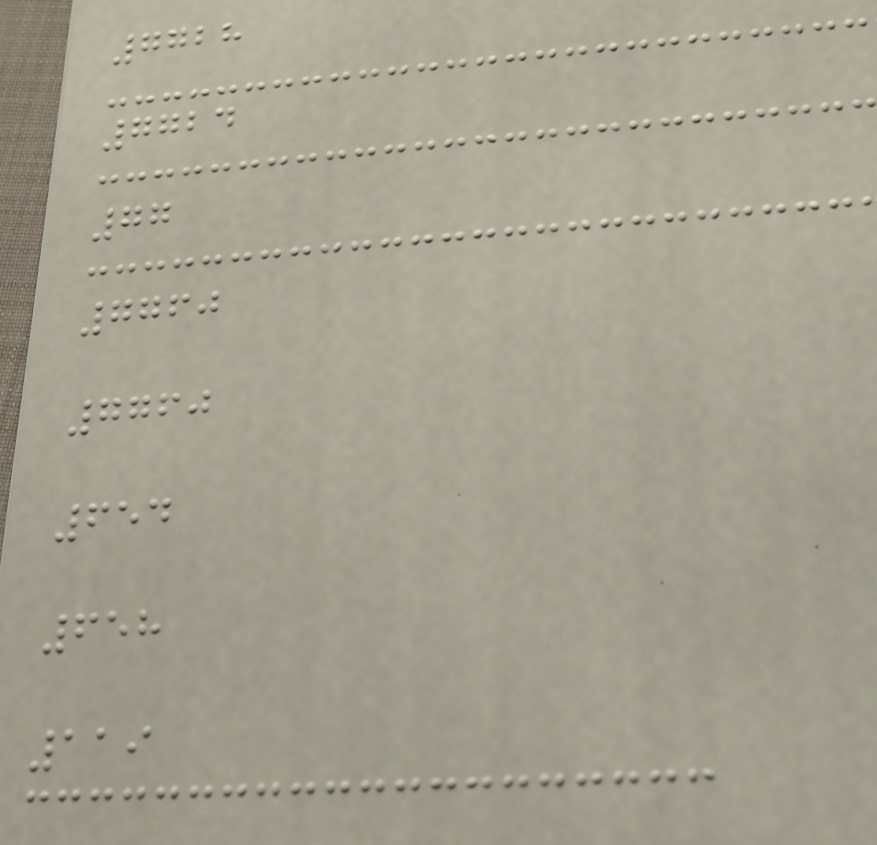7728
7724
77
7760
7760
654
658
119
